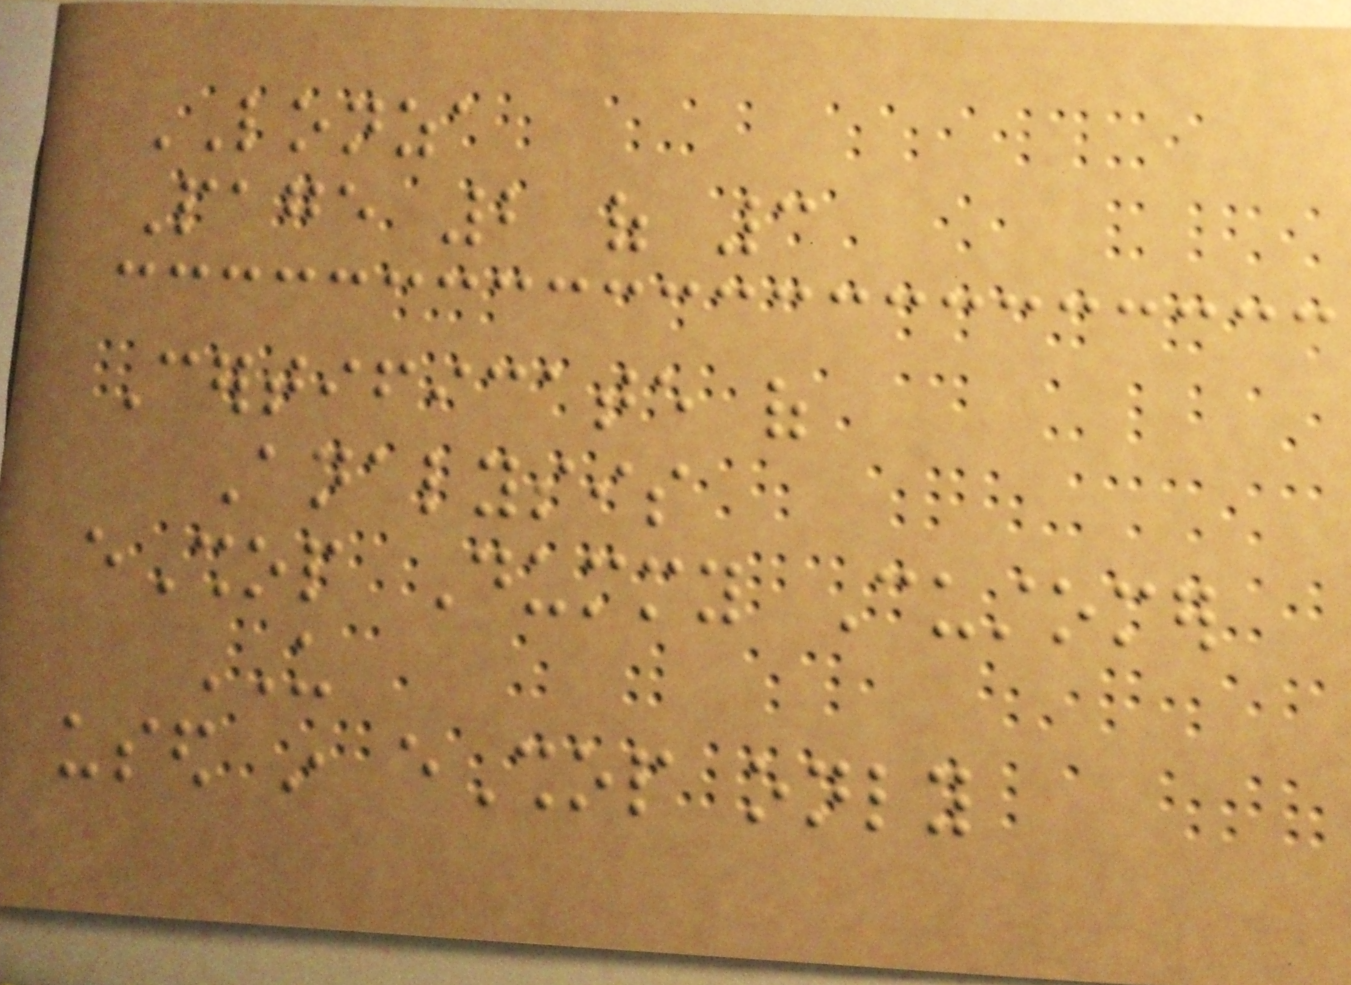LONZA
Page 2 of 3
Certificate of
Analysis
eShop Dummy Customer
US
used in eShop only
